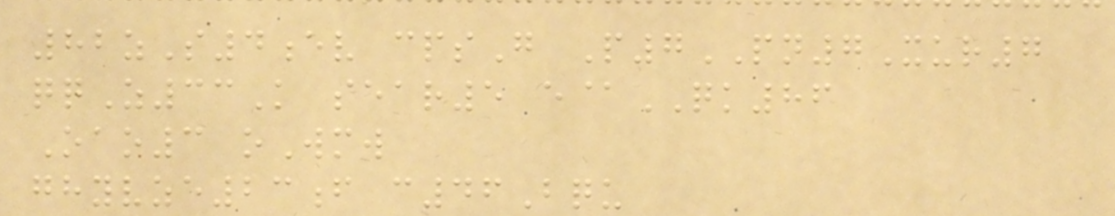82zS4ev cpsG P7PN7Xur7
qqZ33K sear5 e@QK86
Oao3 oWmw
ghyvze23f c46Bqu
